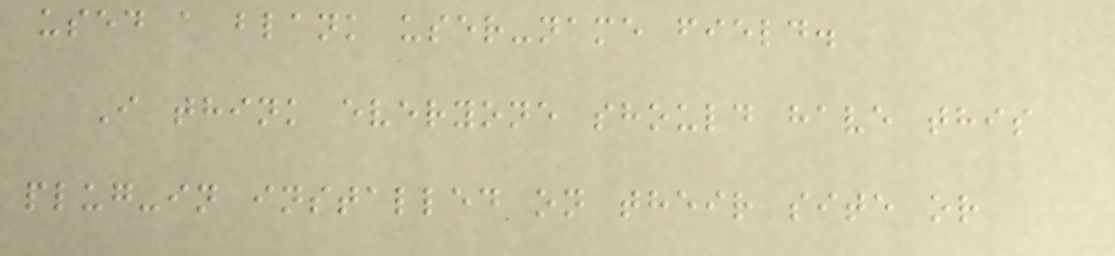used a blank user-name field.
I think everyone should have this
plug-in installed on their site or
